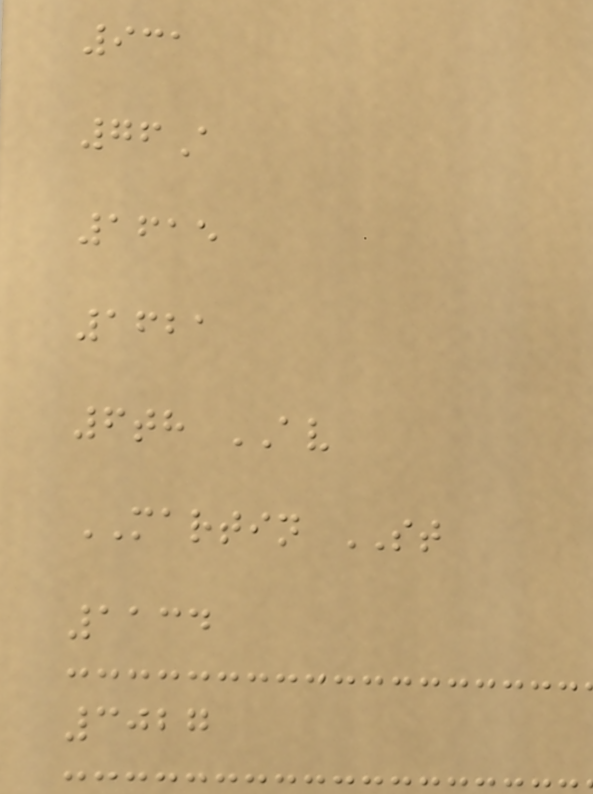931
76A
1615
1621
6th AV
MARTIN ST
1134
3027
